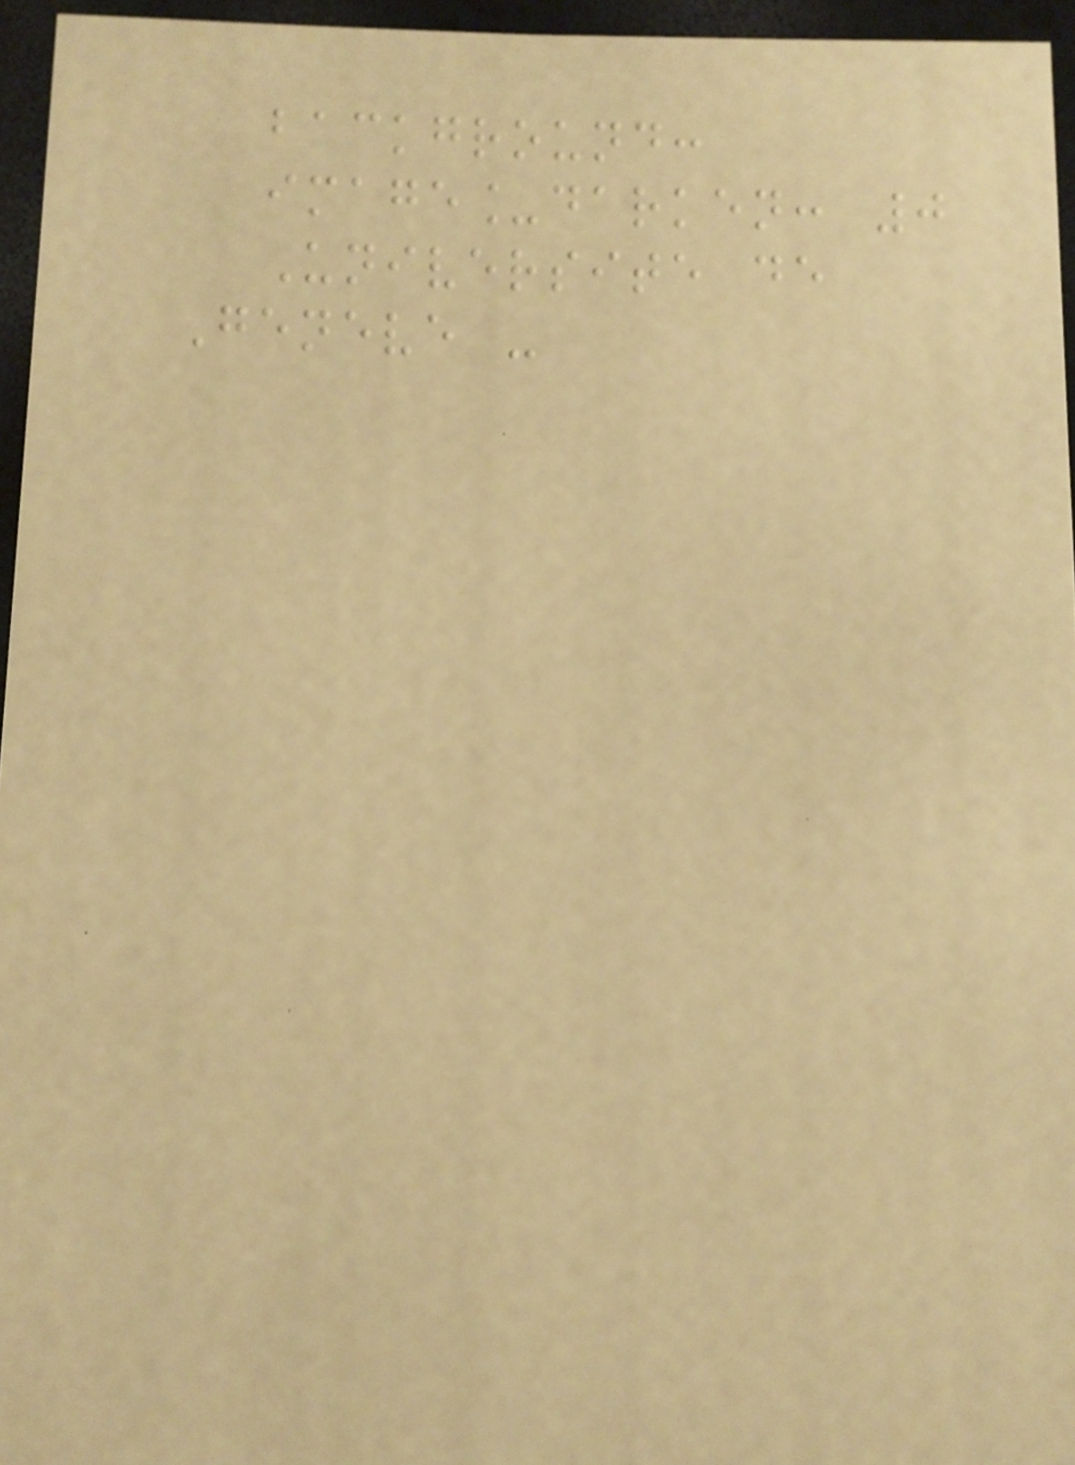background:
image_darken: 0
Universite de
Geneve -
